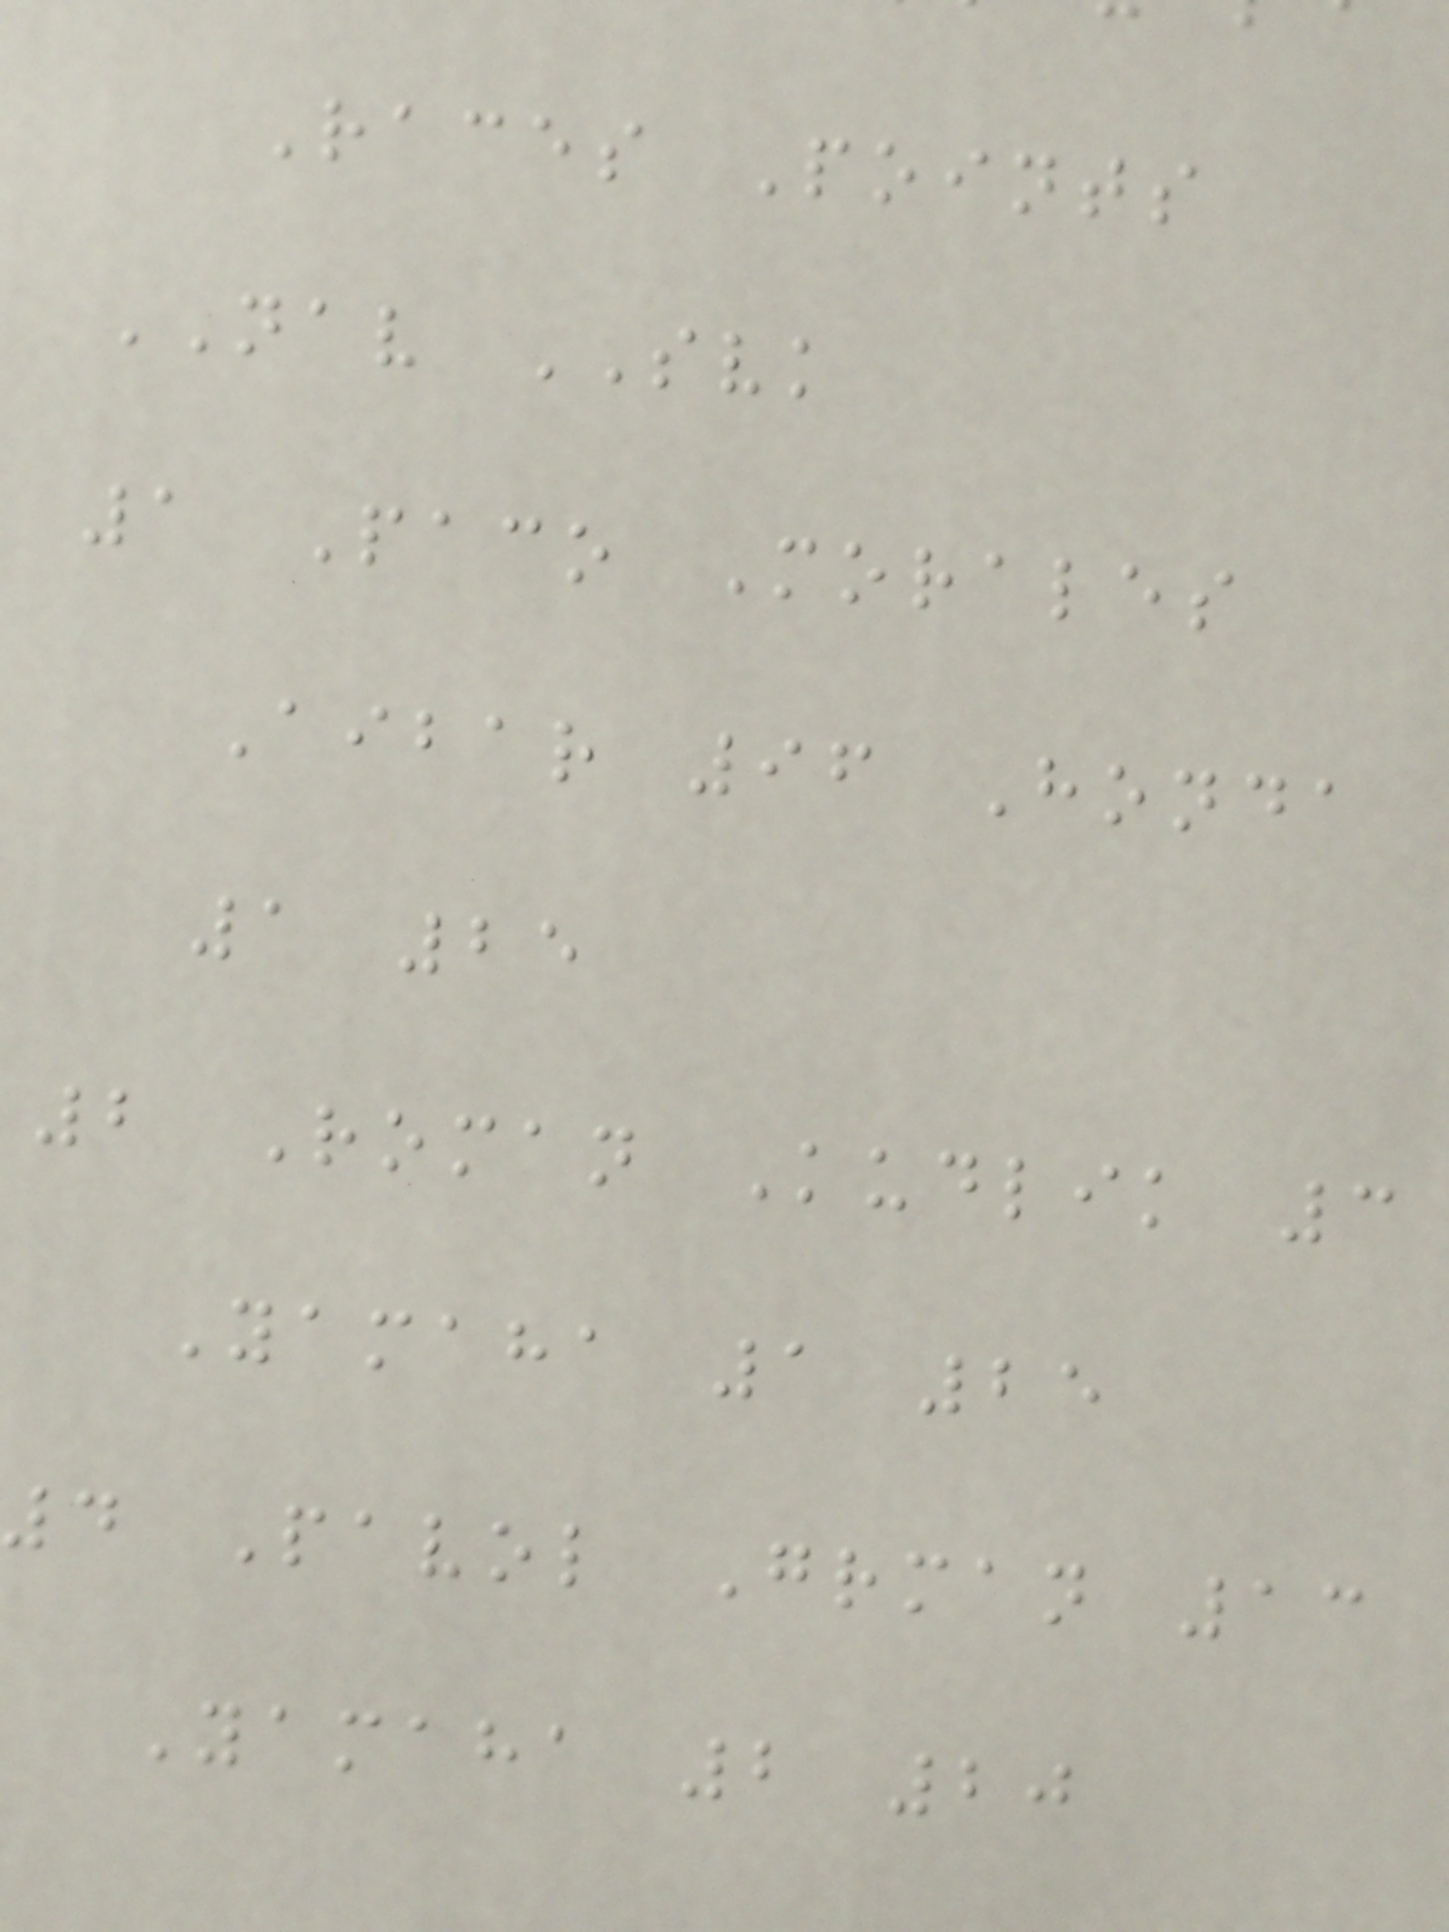Races Points
NAV SVK
1 Paco Morales
Aibar 96 Honda
1 25
2 Roman Kudlik 3
Yamaha 1 25
4 Pavol Grman 13
Yamaha 2 20
